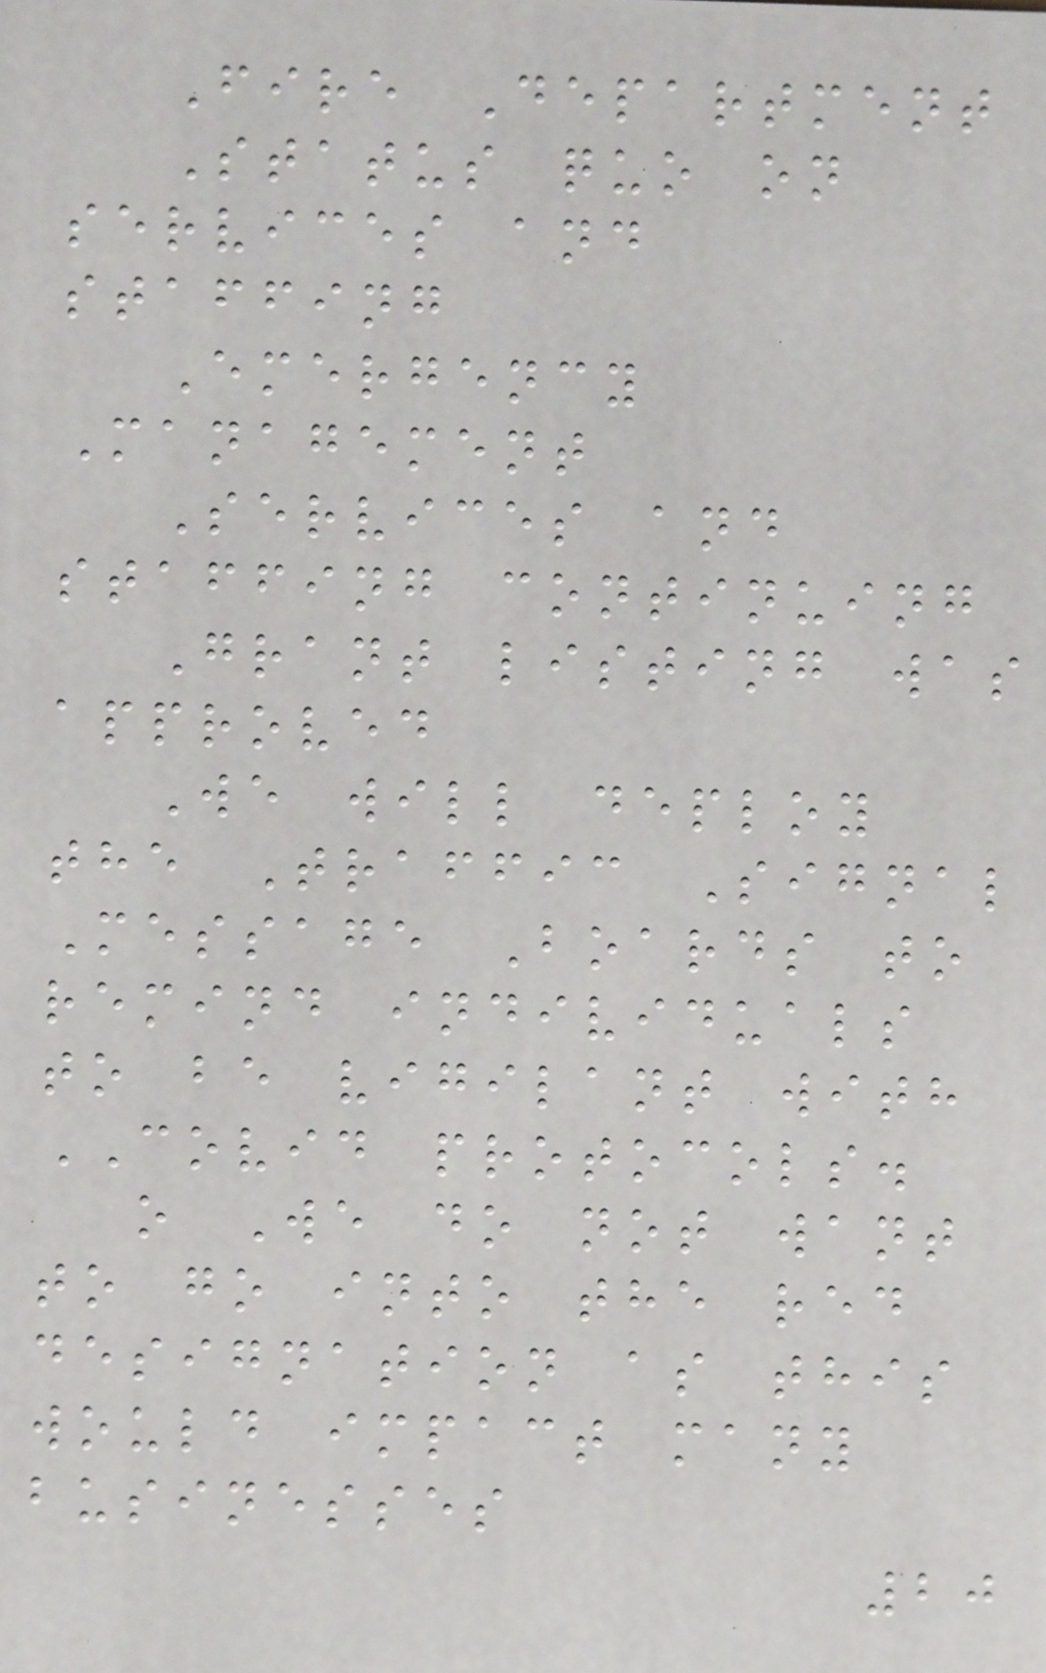Fire Department
Status quo on
services and
staffing
Emergency
Management
Services and
staffing continuing
Grant listing was
approved
We will deploy
the Traffic Signal
Message Boards to
remind individuals
to be vigilant with
COVID protocols.
o We do not want
to go into the red
designation as this
would impact many
businesses
20
